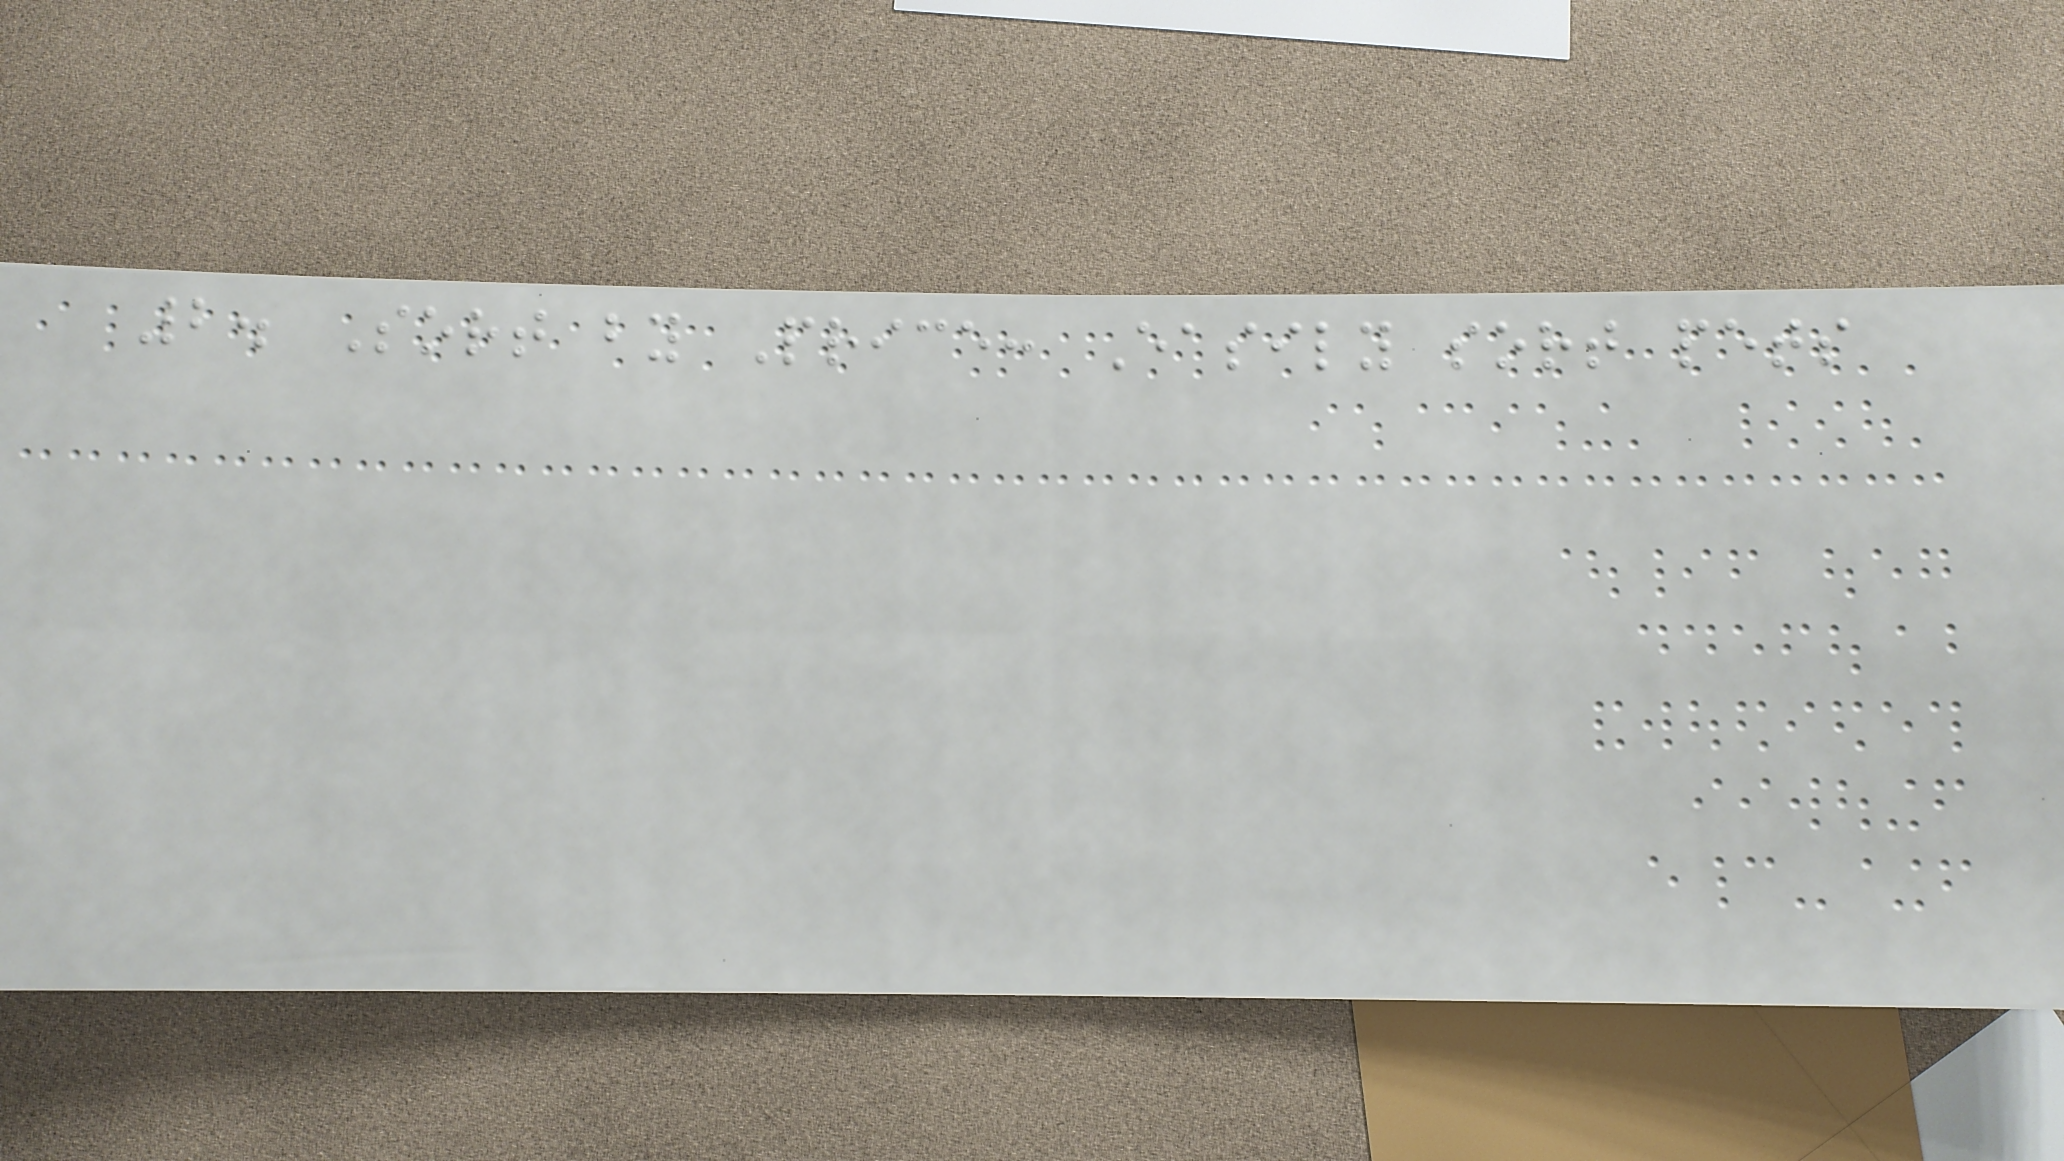2. Sort by Price: Easily sort pets
